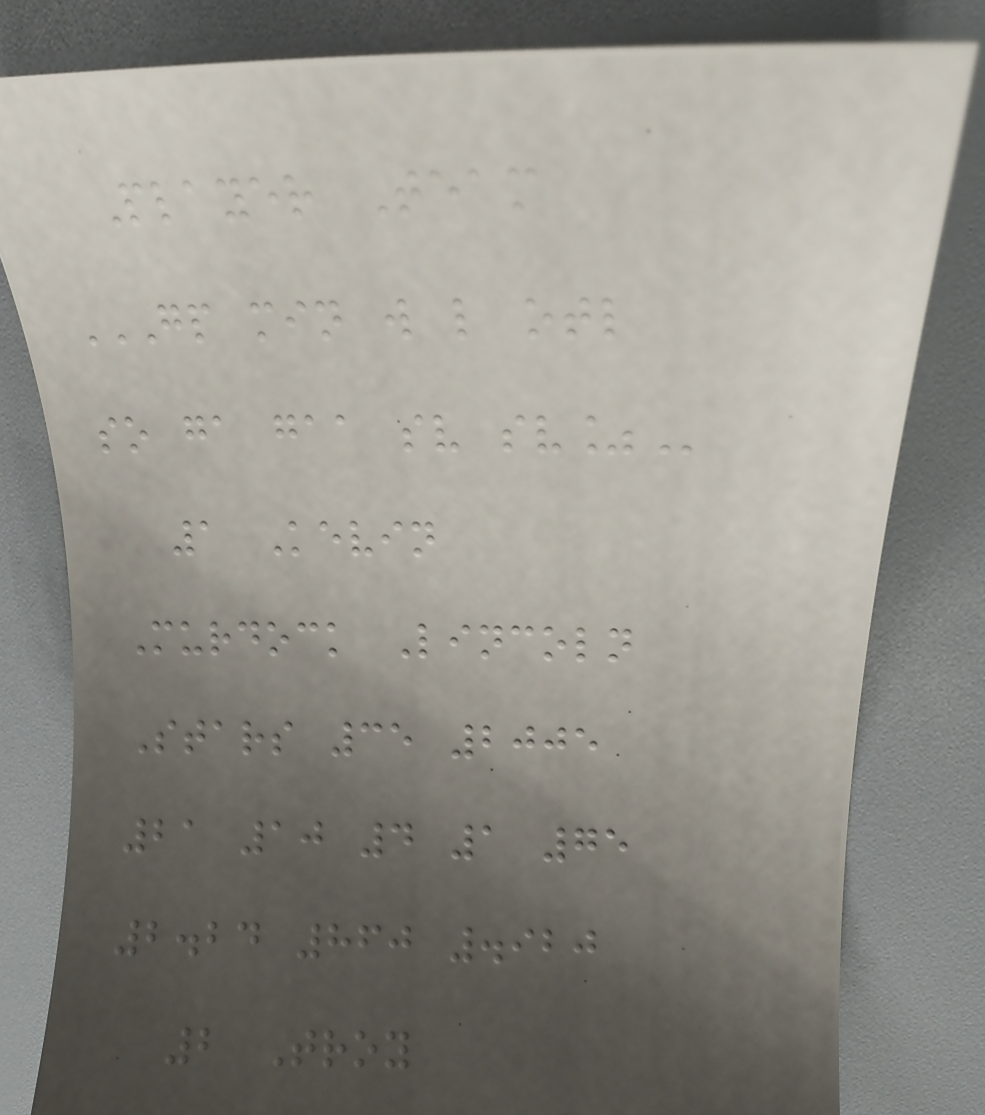Player Team
GP MIN W L OTL
SO GA GAA SV SV%
1 Kevin
Murdock Lincoln
Stars 35 2005
21 10 4 1 75
2.24 860 .920
2 Troy
